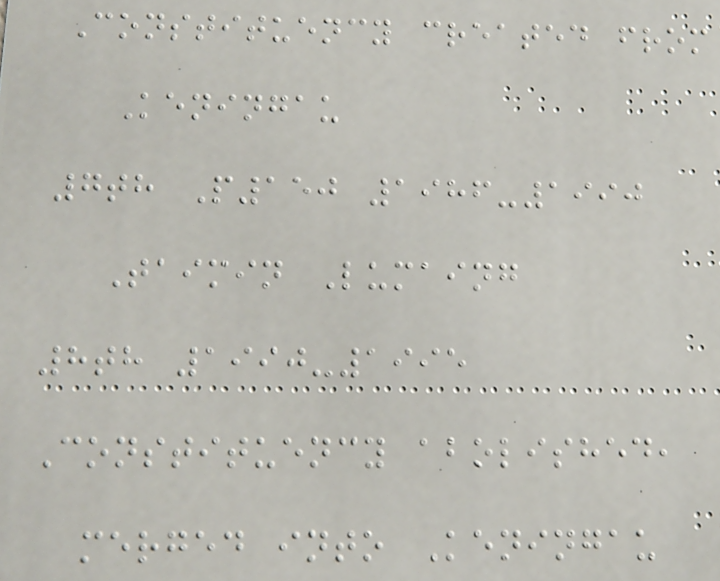Constituency created from
Keningau
7th P150 1986-1990
Taimin Lumaing
8th 1990-1995
Constituency abolished,
merged into Keningau
